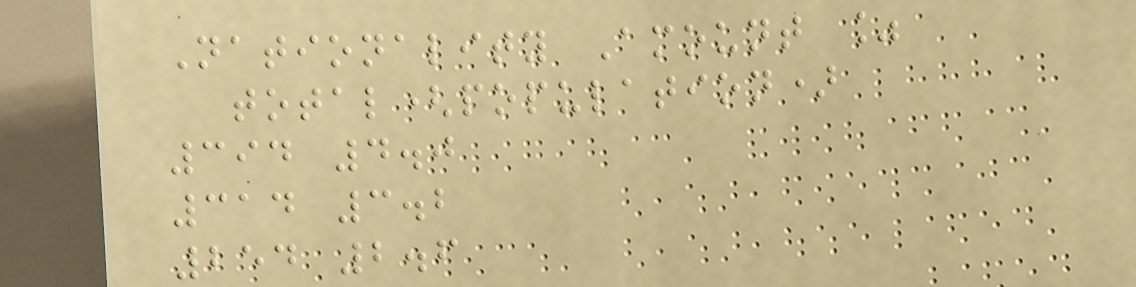Nationality Amount %
total(population)
394 4.0
314 3.2
254 2.6
